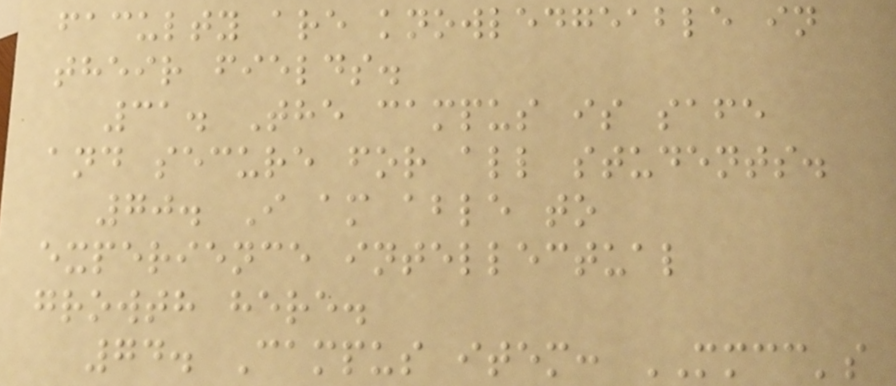faculty are knowledgeable in
their fields.
31. The campus is safe
and secure for all students.
70. I am able to
experience intellectual
growth here.
74. Campus item: MMCC's
